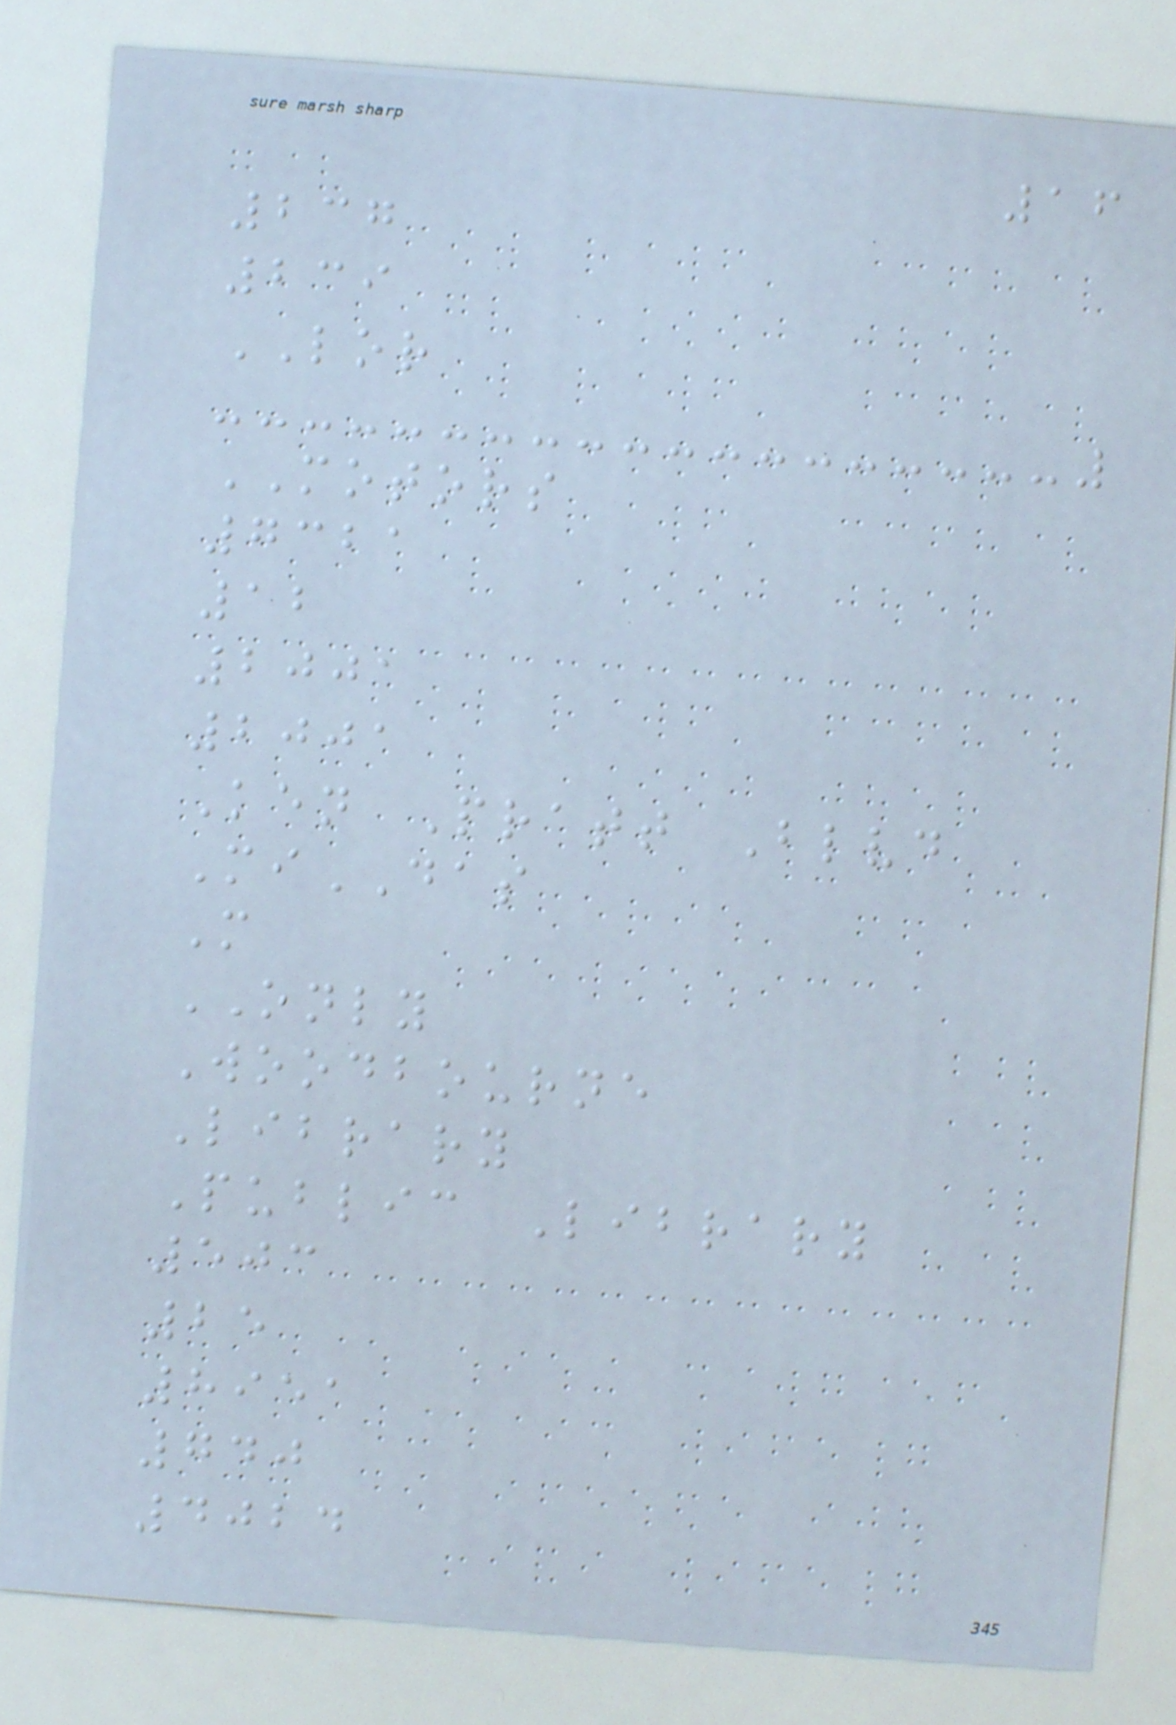16
237
239
LOR
MOTORS
7321
12
2001
2001
Ken Pratt Blvd
MiDAS
M
ONLY
Woodbourne
Library
Public Library
503
25
8951
740
4024
